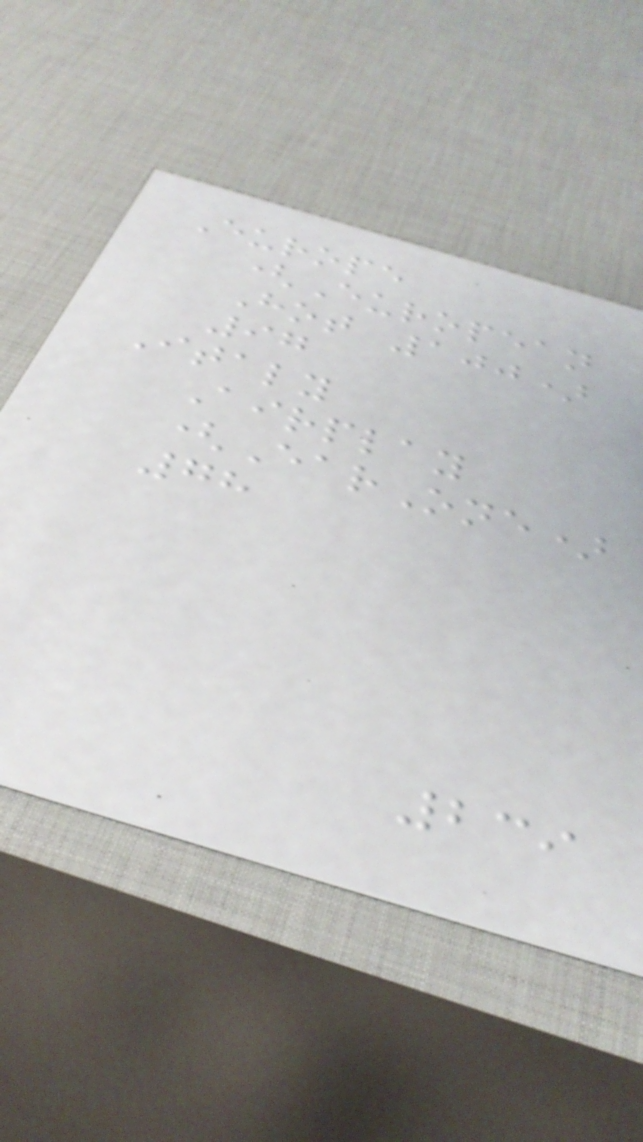Europe
(European
Hot 100)
97
Italy
Airplay
(EarOne)
78
239
